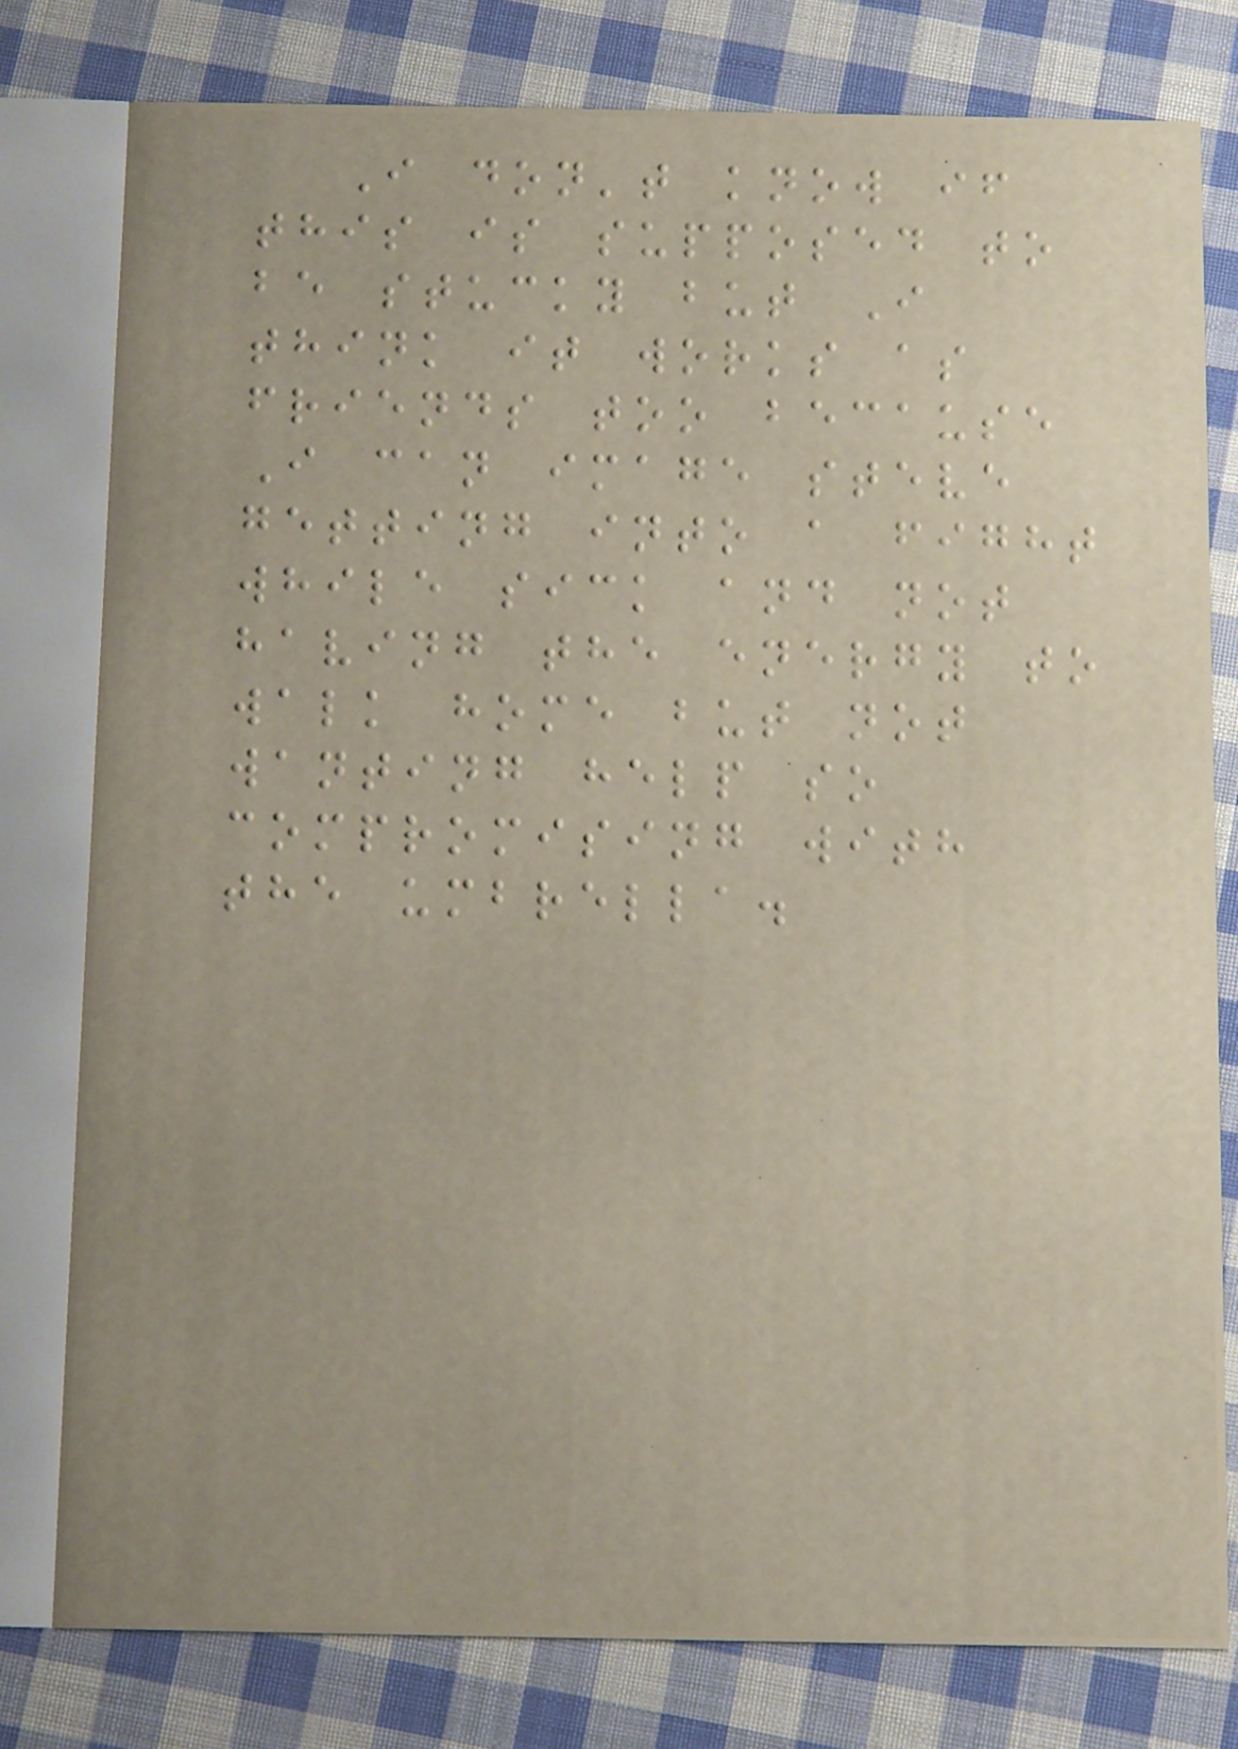I don't know if
this is supposed to
be stucky but I
think it works as
friends too because
I can image steve
getting into a fight
while sick and not
having the energy to
walk home but not
wanting help so
compromising with
the umbrella.
